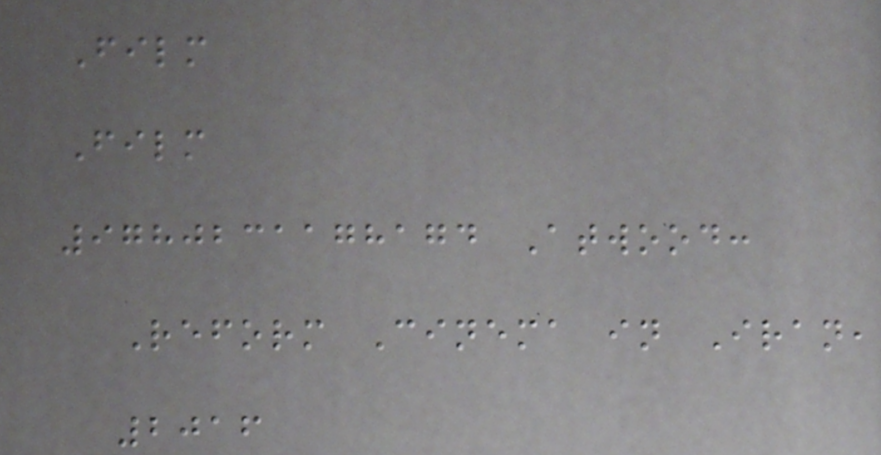Film
Film
9780231178174 Atwood:
Reform Cinema in Iran,
2016
